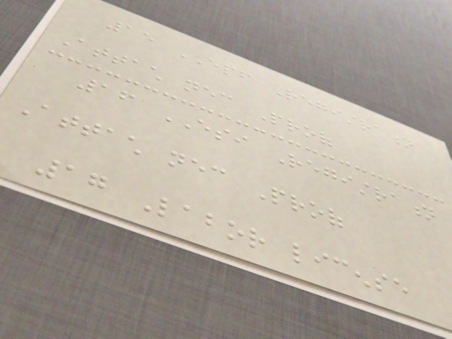15 EPF Registration
Attach necessary Proof
16 ESI Registration
Attach necessary Proof
17 Labor license
